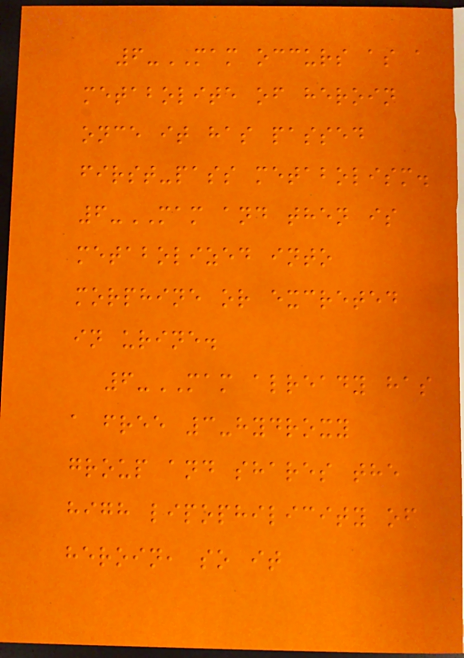6-MAM occurs as a
metabolite of heroin
once it has passed
first-pass metabolism.
6-MAM and then is
metabolized into
morphine or excreted
in urine.
6-MAM already has
a free 3-hydroxy
group and shares the
high lipophilicity of
heroin, so it
